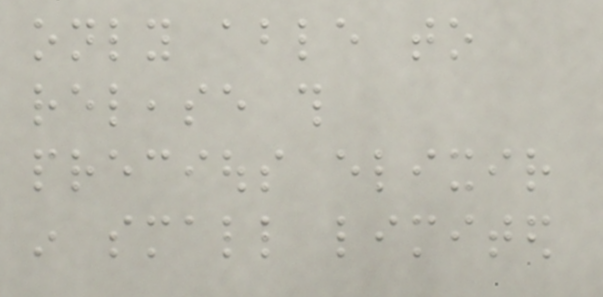only able to
release this
precious elixir
in small limited
